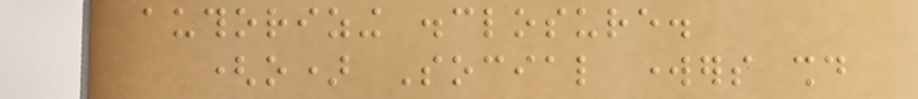authorizing disclosure.
(o) Social workers should
